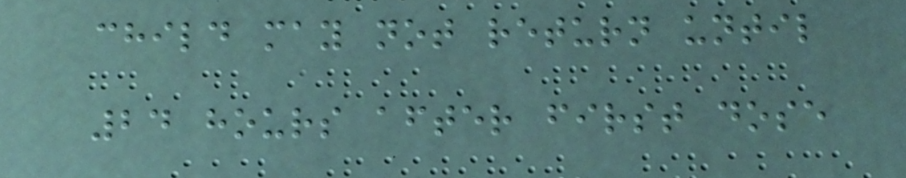child may not return until
24 hours after first dose
